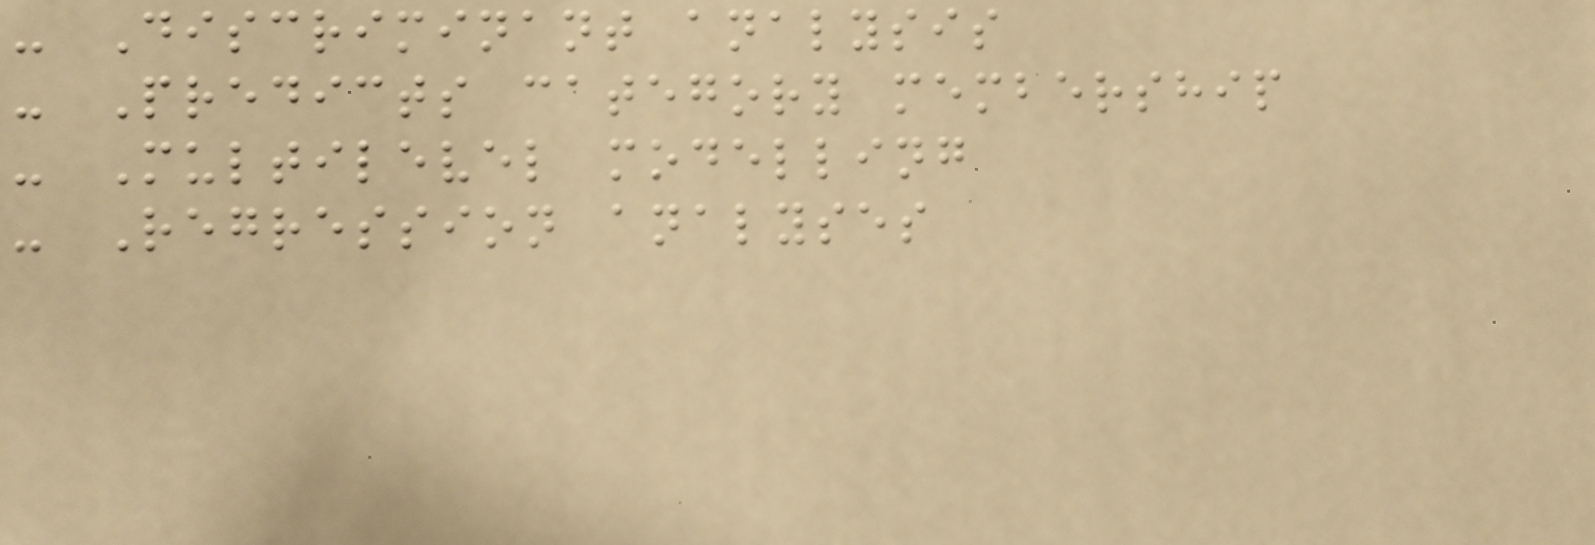- Discriminant analysis
- Predicts category membership
- Multilevel modelling
- Regression analyses
